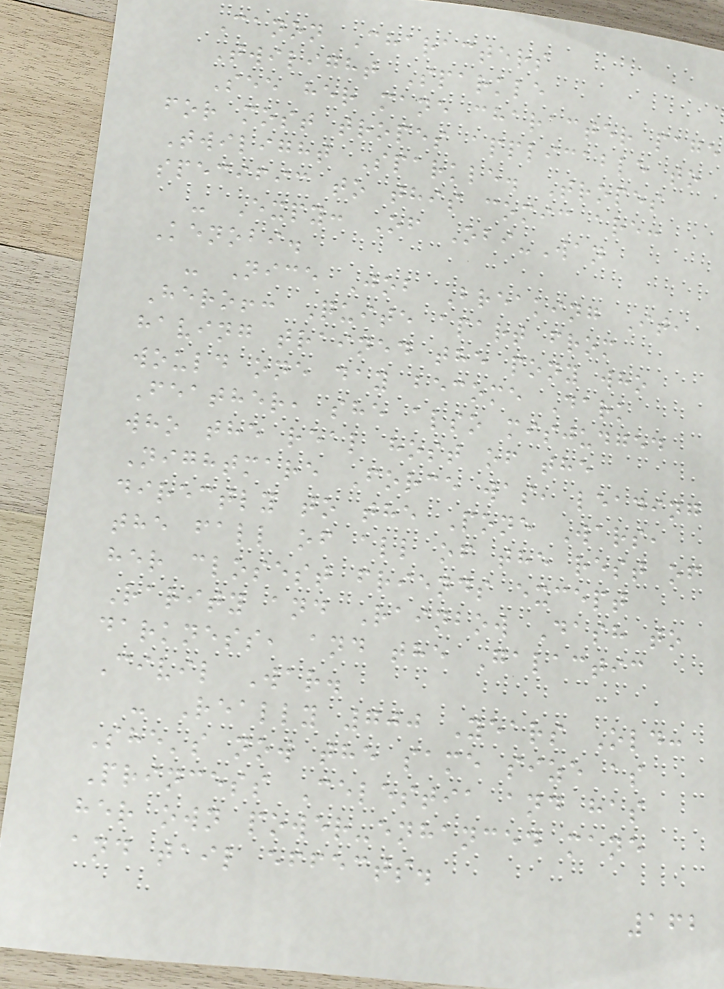Canon Characters
Twilight Sparkle
See her mane character page
for most tropes applicable to
Twilight Sparkle. Tropes
specific to this comic are:
- Expy: Of Obi-Wan
Kenobi.
- Nice Job Breaking It,
Hero!: Quite apart from
having trained the pony who
would one day become Dark
Feather, she also misjudged
who the real host of the
Nightmare Force was, leading
directly to the Pone Wars,
the fall of all of the rest of
her closest friends except
Rarity and Rainbow Dash to
darkness, and the Galactic
Civil War.
- Really 700 Years Old:
She's now the same size as
Princess Celestia and has
her own power-enhanced mane
and tail effects.
162
